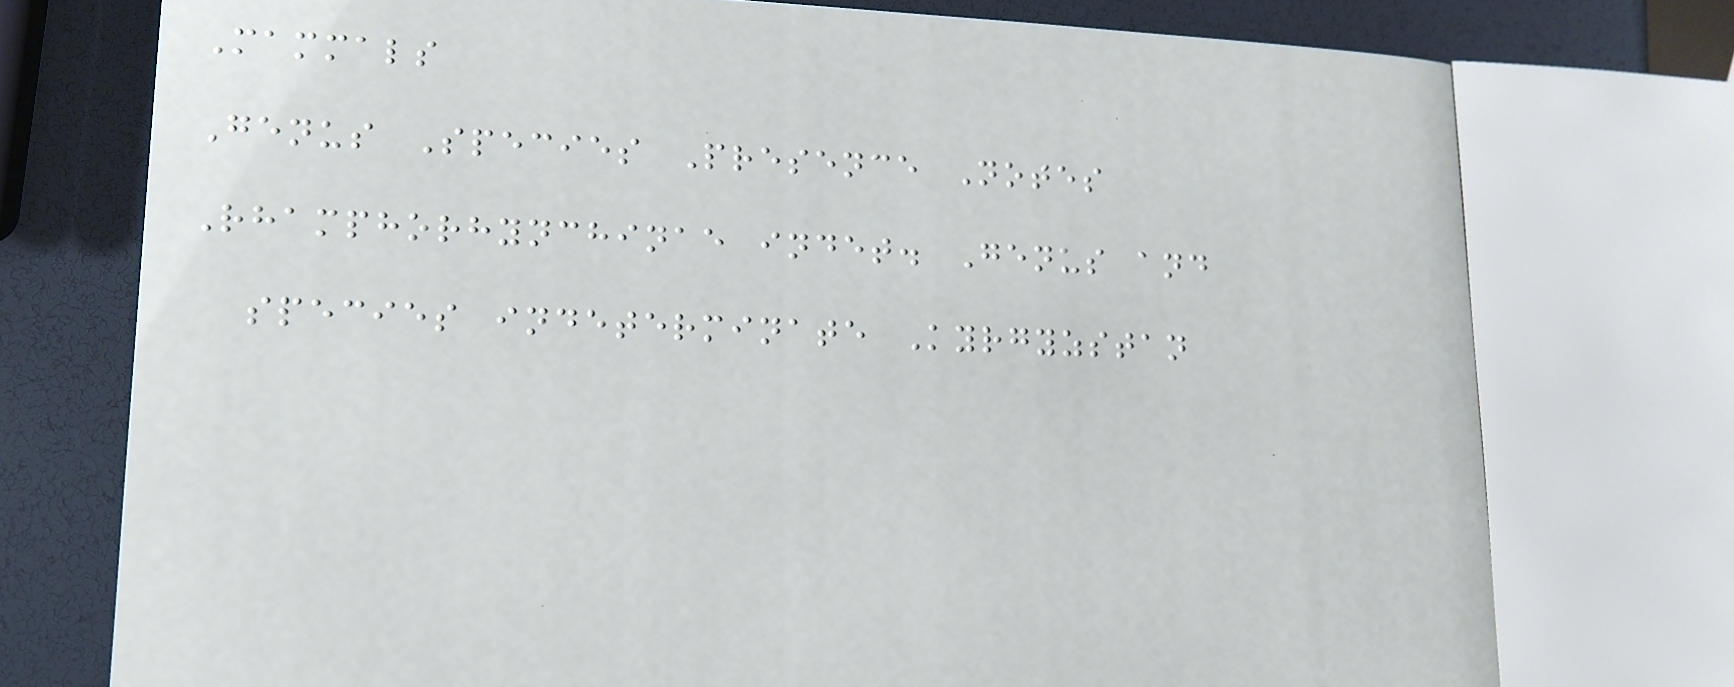Mammals
Genus Species Presence Notes
Rhamphorhynchinae indet. Genus and
species indeterminate Kyrgyzstan
